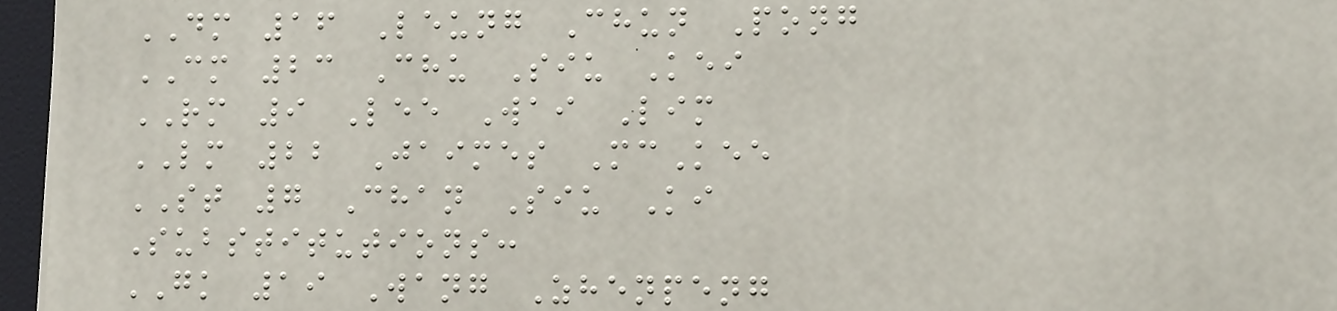DM 16 Leung Chun Pong
CM 23 Chu Siu Kei
RM 9 Lee Wai Lim
LM 22 Jaimes McKee
ST 7 Chan Siu Ki
Substitutions:
GK 19 Wang Zhenpeng
